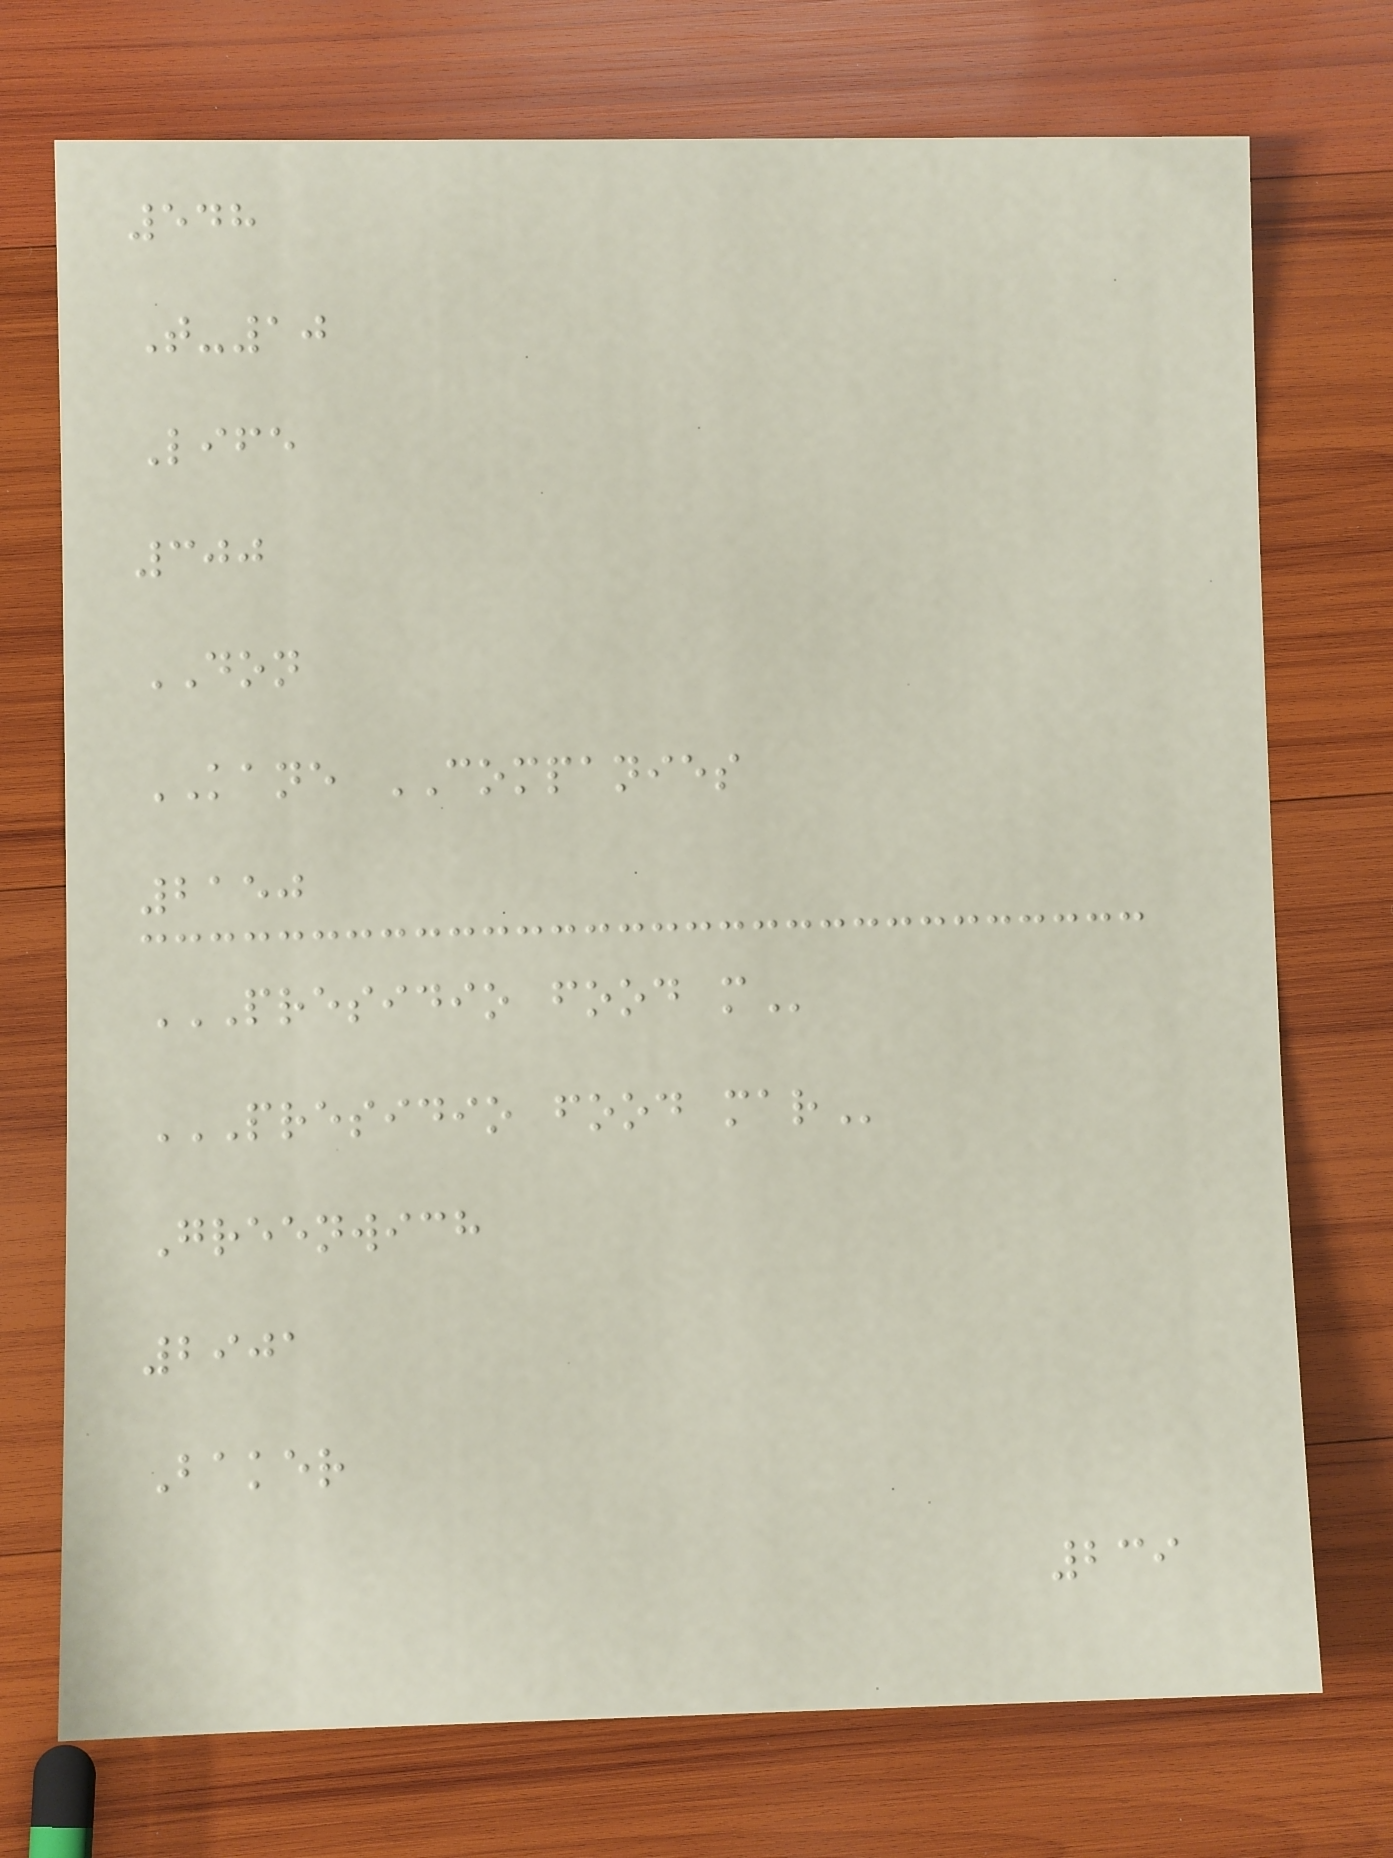548
T-10
Life
300
DON
KANE COMPANIES
2150
PRESIDIO FOOD M
PRESIDIO FOOD MAR
Greenwich
2901
Baker
239
